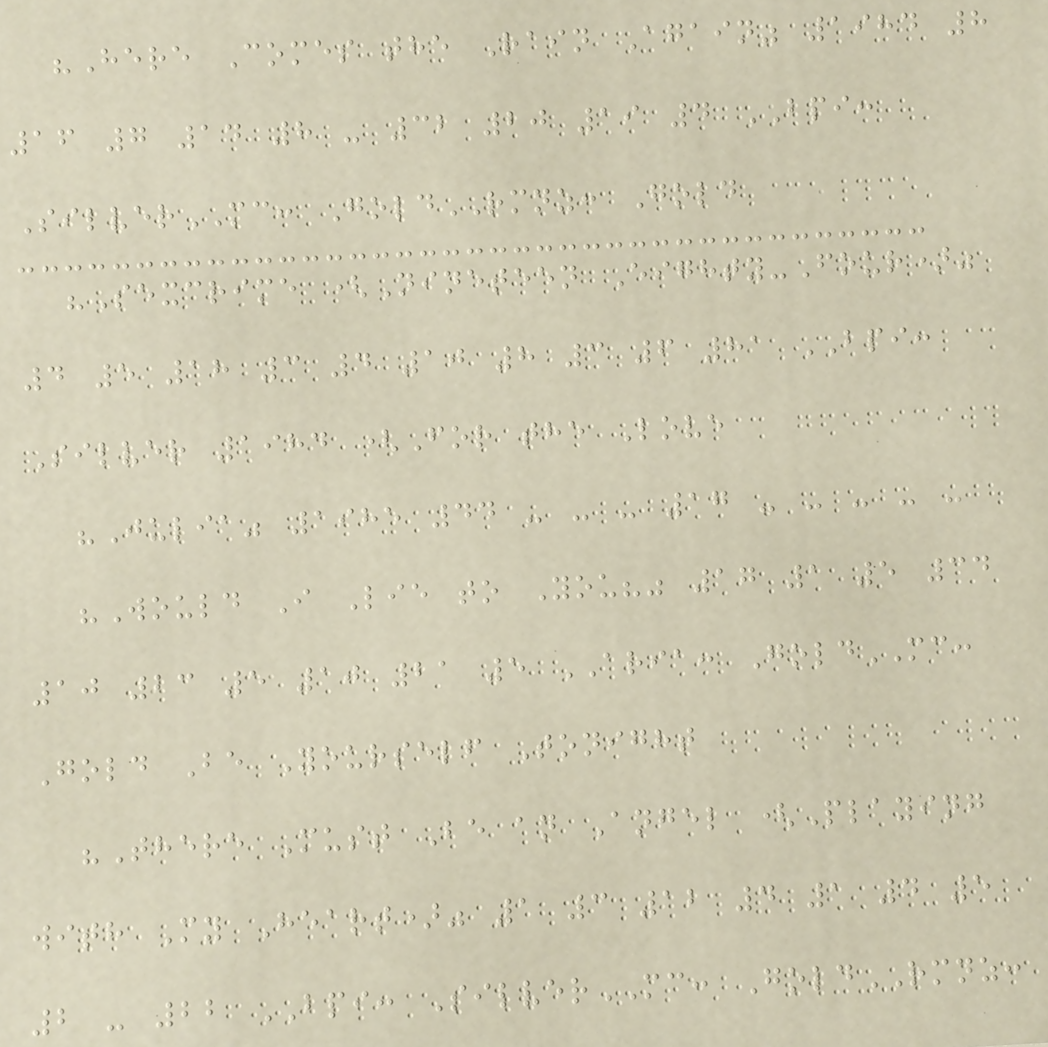"Here Comes the Rain Again" 1984 8
16 7 14 8 - 32 20 19 4 BPI:
SilverMC: GoldRMNZ: Gold
"Sexcrime (Nineteen Eighty-Four)"
4 5 18 3 4 10 8 3 6 81 BPI:
Silver 1984 (For the Love
"Julia" 1985 44 - - - 17 - - - - -
"Would I Lie to You?" 17 1 5 34
10 23 5 10 21 5 ARIA: GoldMC:
Gold Be Yourself Tonight
"There Must Be an Angel (Playing
with My Heart)" 1 3 12 4 1 4 5
2 - 22 BPI: SilverMC: GoldRMNZ:
